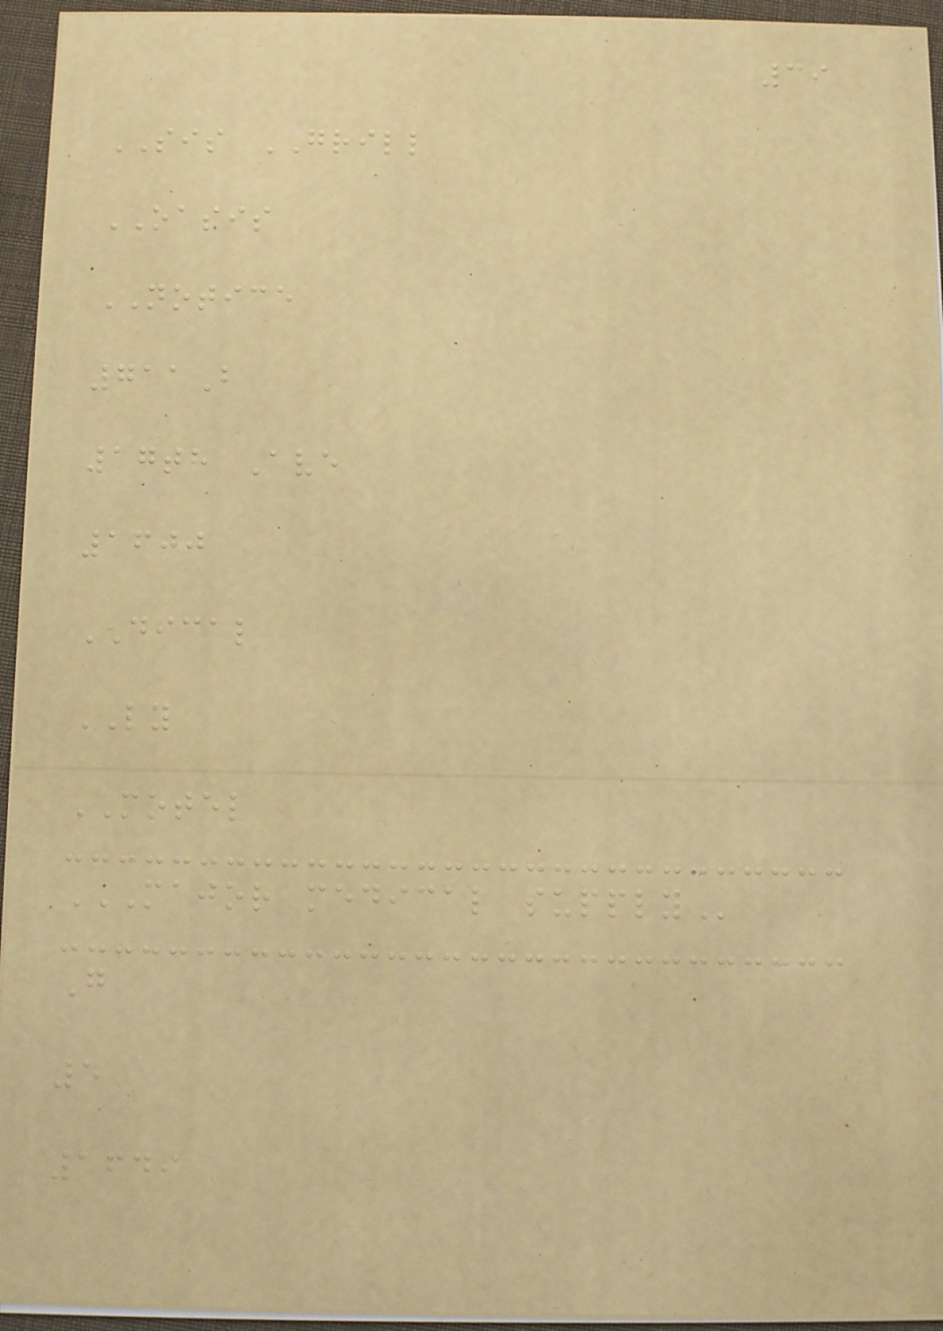39
SIS GRILL
OASIS
NOTICE
711B
17th Ave
1600
DICAL
LY
MOTEL
MAJOR MEDICAL SUPPLY
G
5
1649
